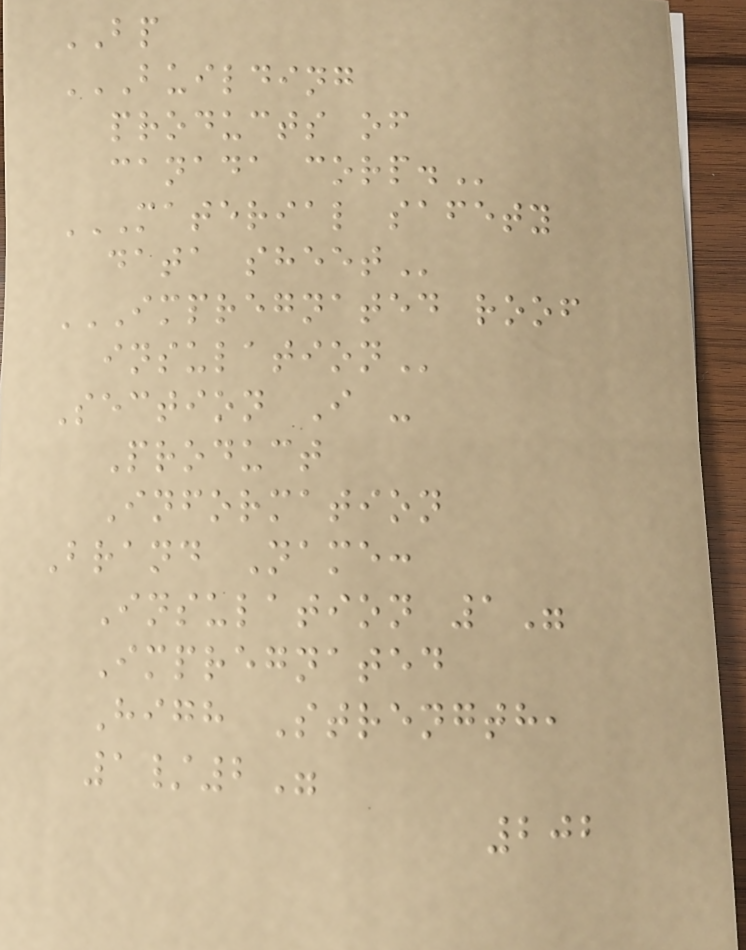BP
BUILDING
PRODUCTS OF
CANADA CORP.
MATERIAL SAFETY
DATA SHEET
IMPREGNATED ROOF
INSULATION
Section I -
Product
Information
Brand Name:
Insulation 1"
Impregnated
High Strength,
1/2"
202
